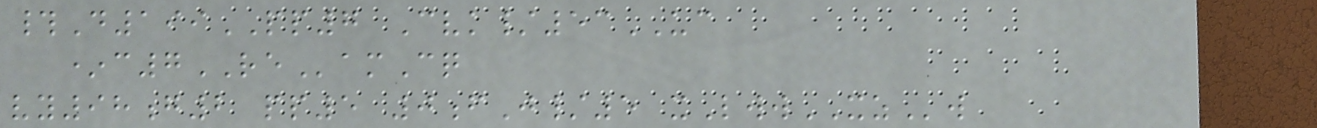#D199PP7 Cvk/53UC
*c7REamCq
vy98g2 pp5 0fJ/5 xLwwXZw
